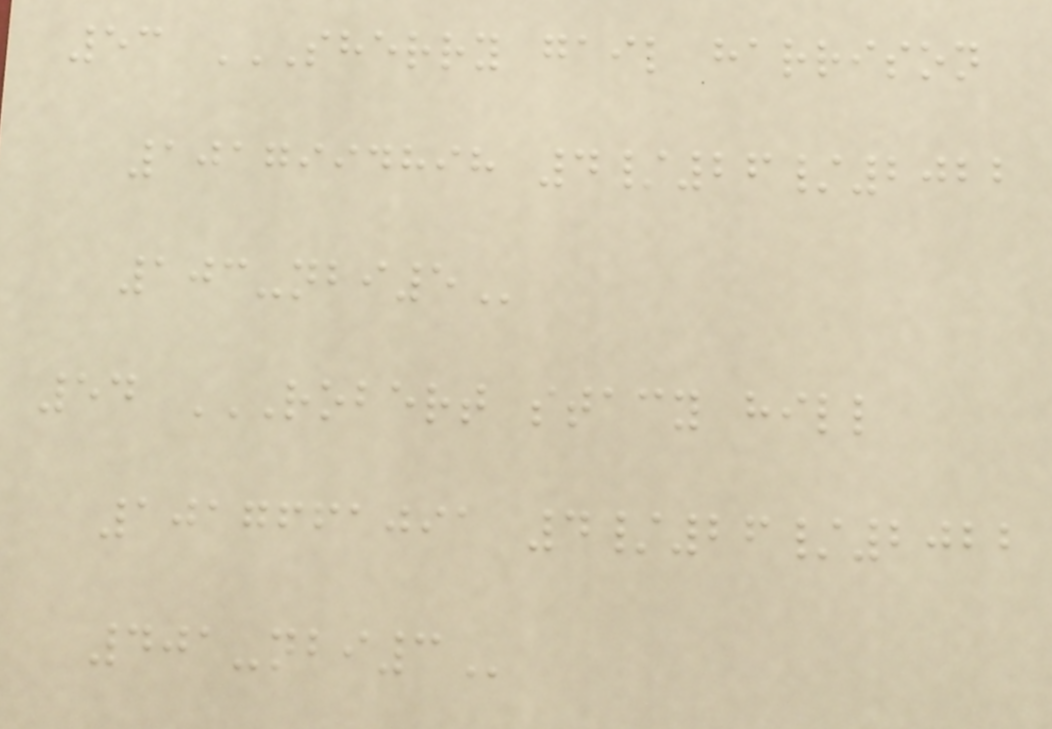53 SHERRY GAIL HARRISON
1017994898 4/26/2022
103-NBI5
54 ROBERT STACY HILL
1017661091 4/26/2022
401-NBI3
